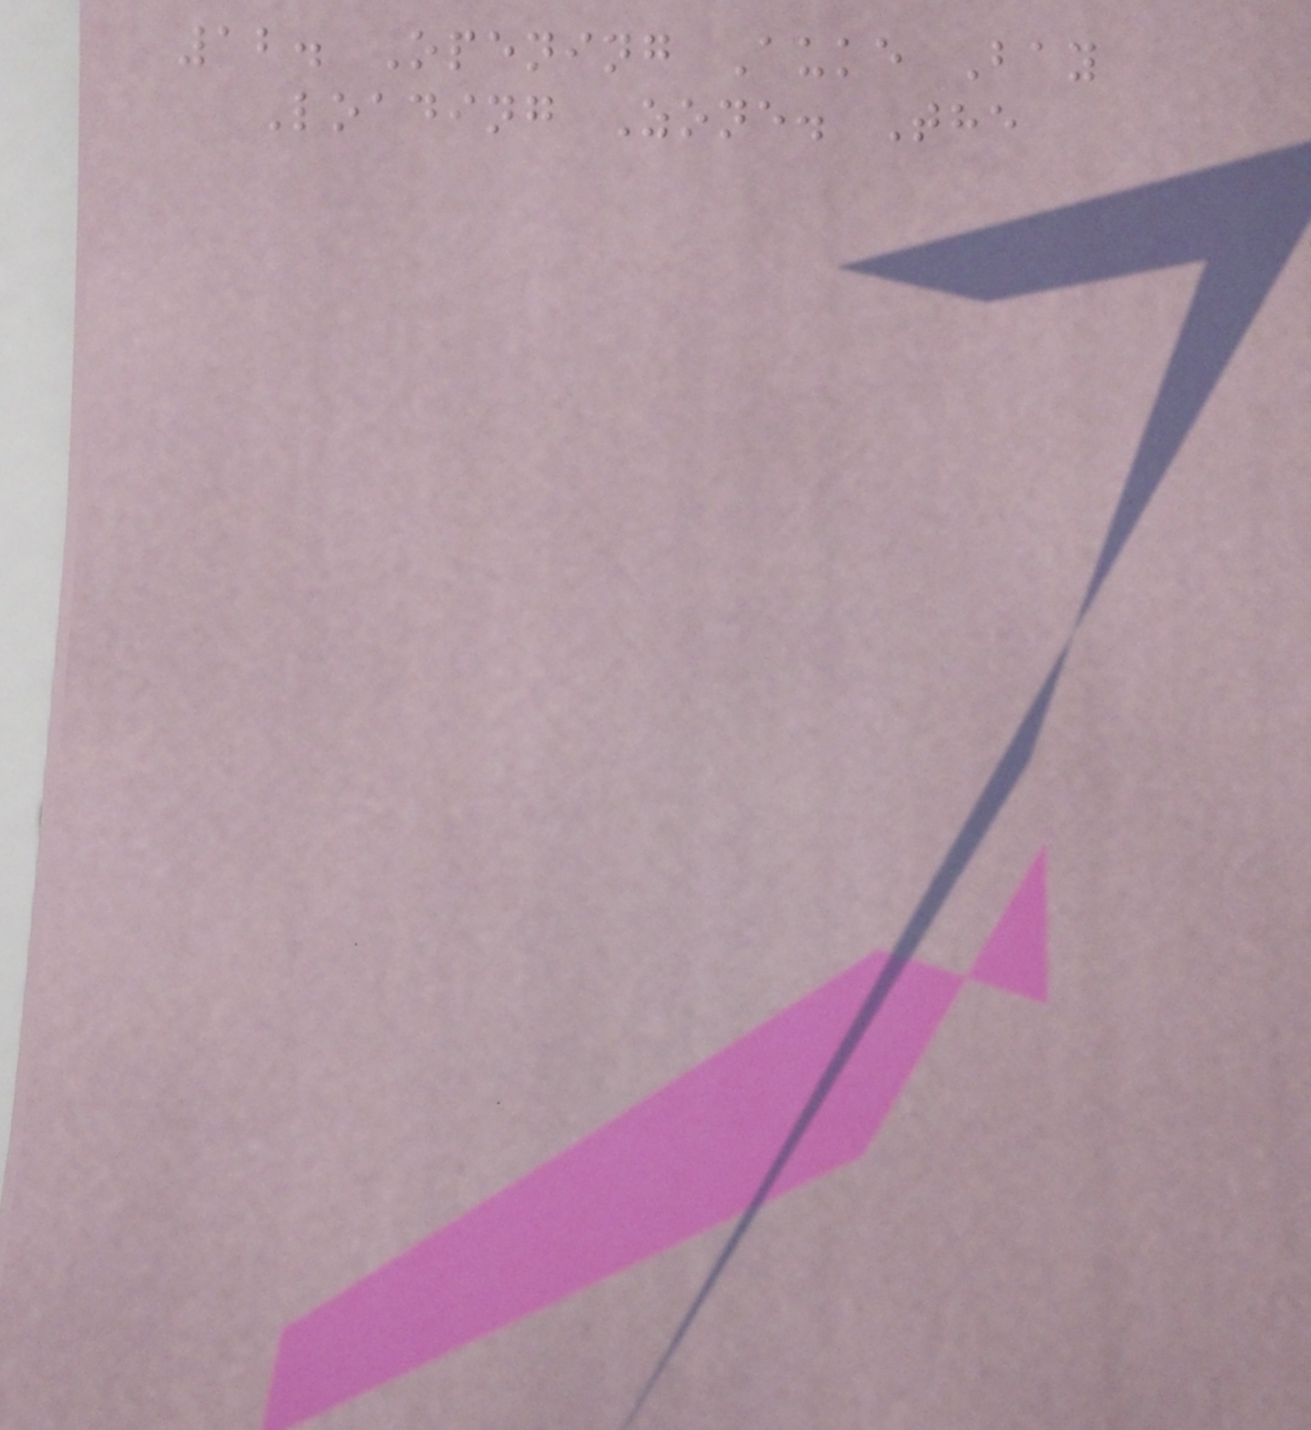12. Opening Auke Bay
Loading Zone. The
